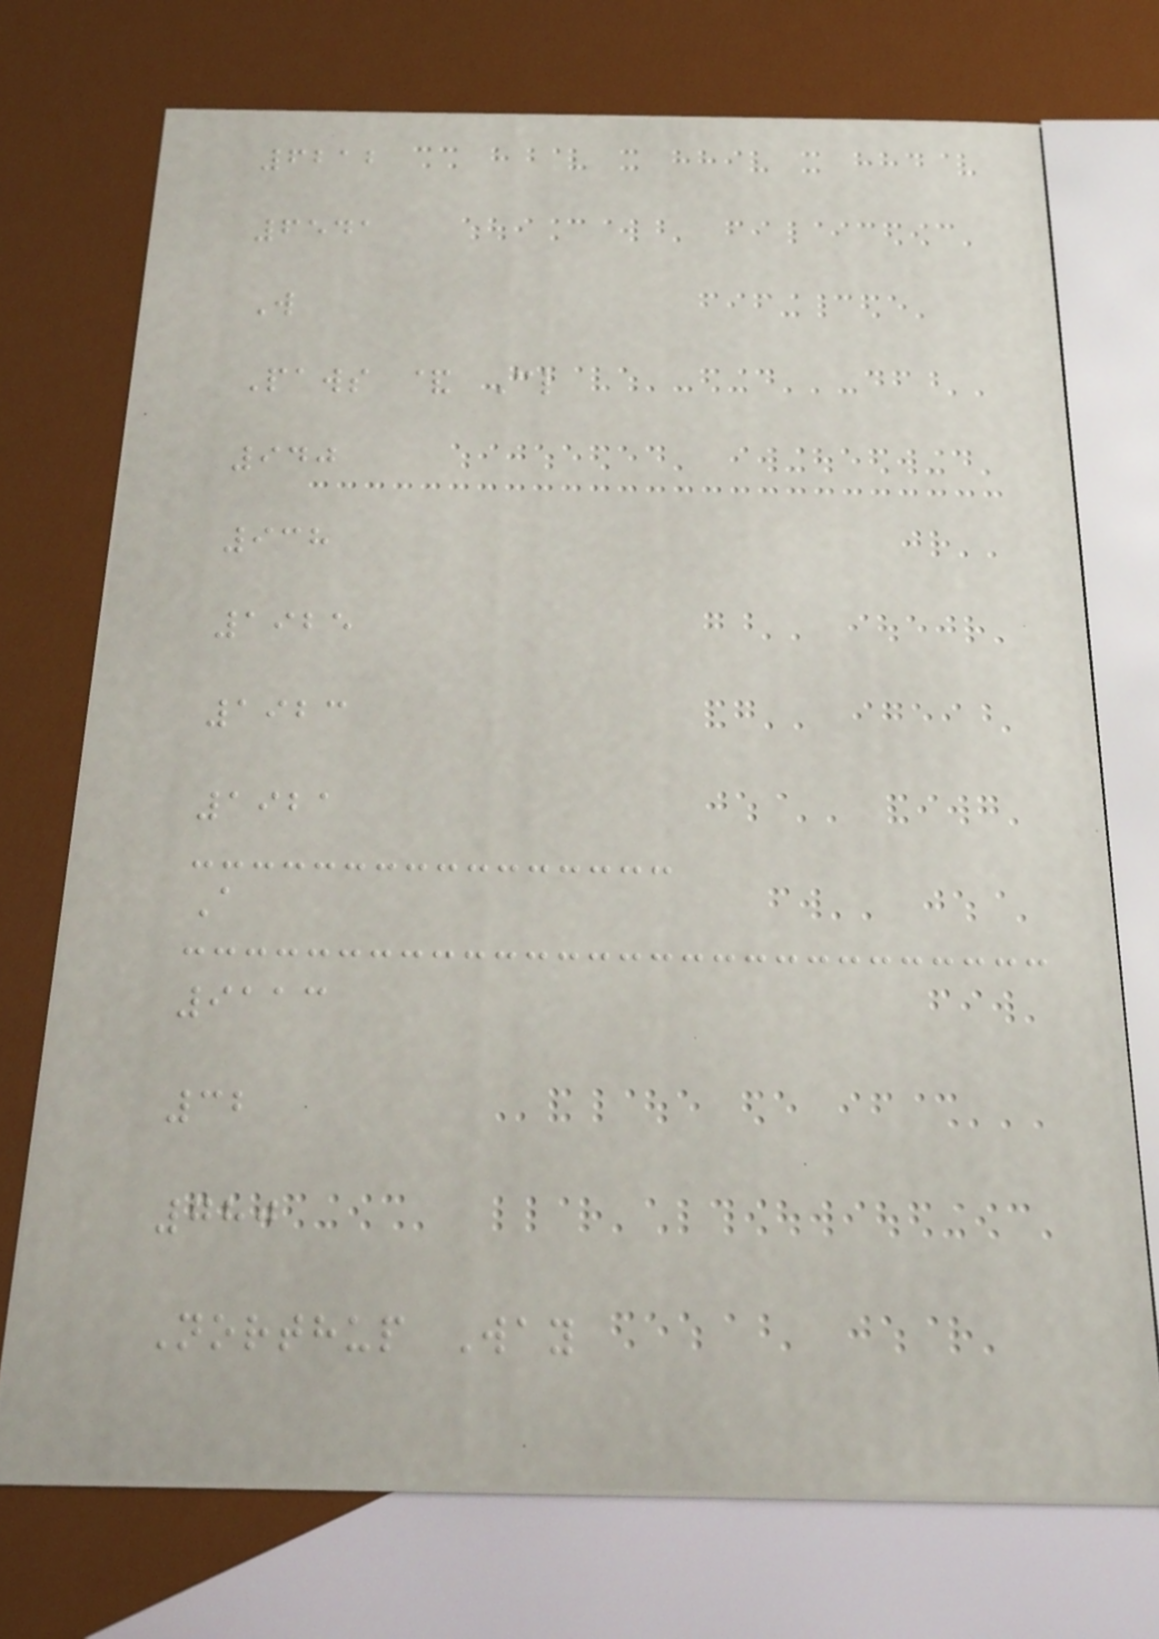6212
6541
W
Paws & Cl
940
938
1925
1923
1921
A
9113
32
780
Northup Way
